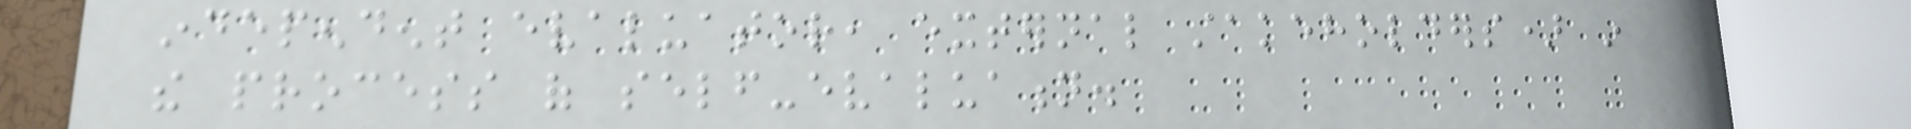independent evaluator, external stakeholders) in
the process of self-evaluation.
